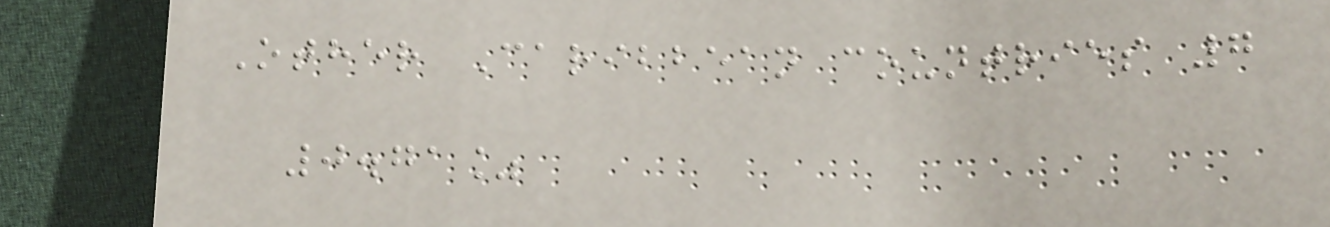Other Caribbean countries 7
0.71%
